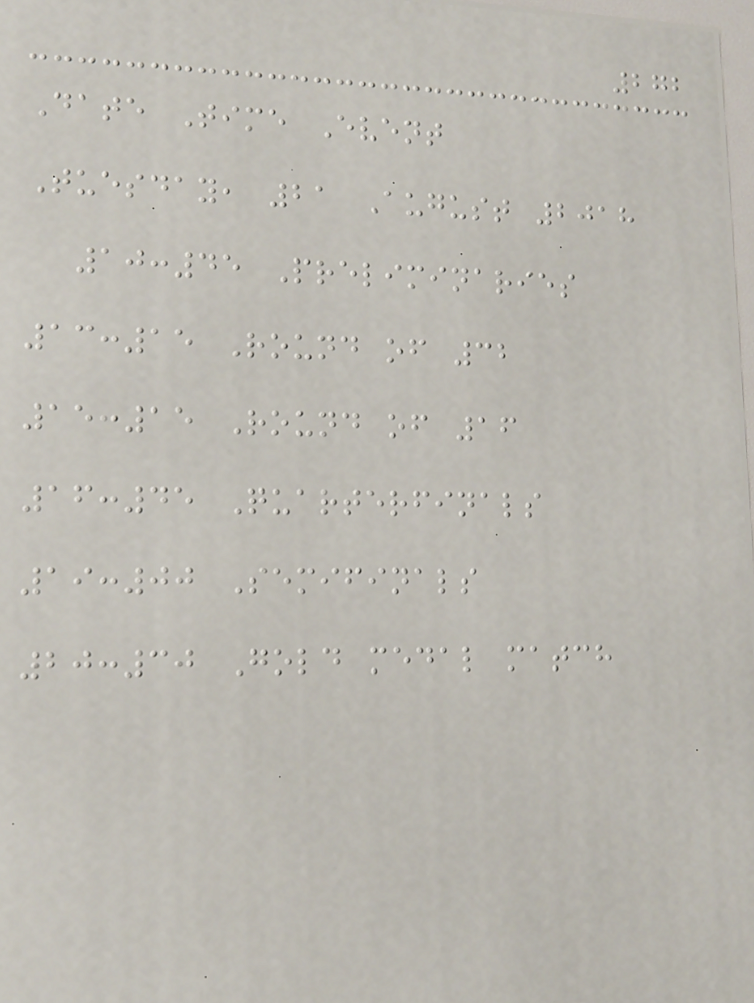272
Date Time Event
Tuesday, 21 August 2018
10:45 Preliminaries
13:15 Round of 32
15:15 Round of 16
16:45 Quarterfinals
19:00 Semifinals
20:30 Gold medal match
